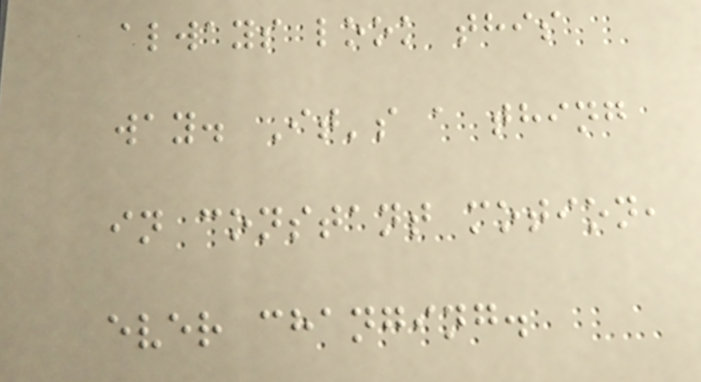always look this
way. It's a thing
in constant motion,
ever changing.
